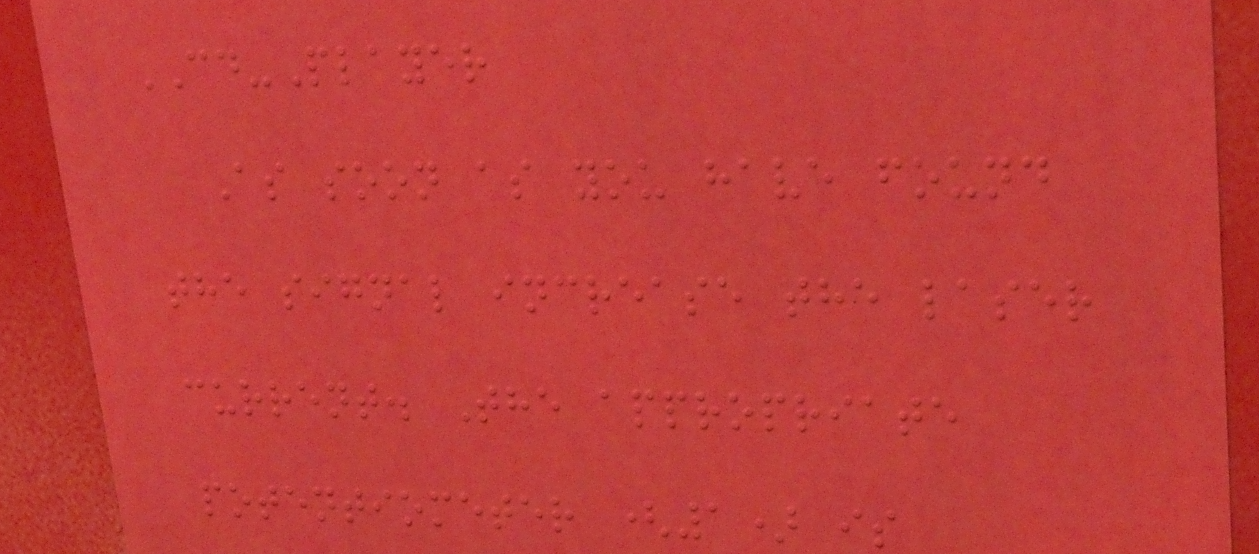CD-Player
As soon as you have found
the signal increase the laser
current. The appropriate
potentiometer (1) is
